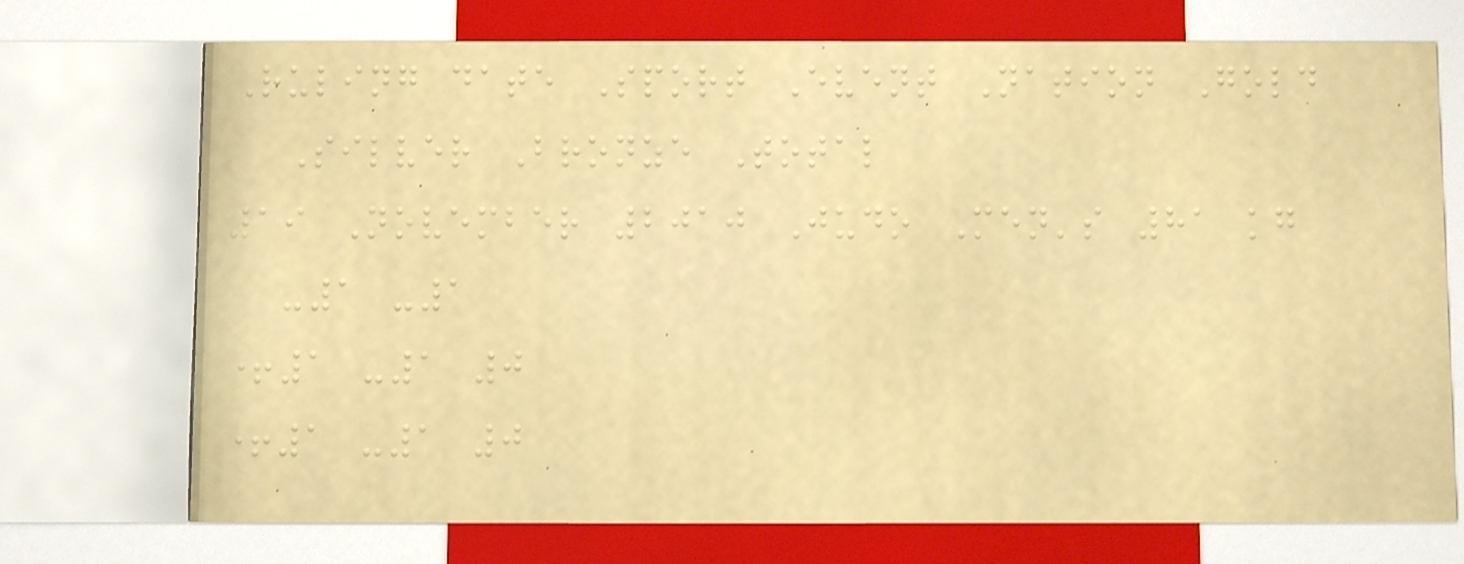Ruling date Sport Event Nation Gold
Silver Bronze Total
19 November 2010 Judo Men's 81 kg
-1 -1
+1 -1 0
+1 -1 0
